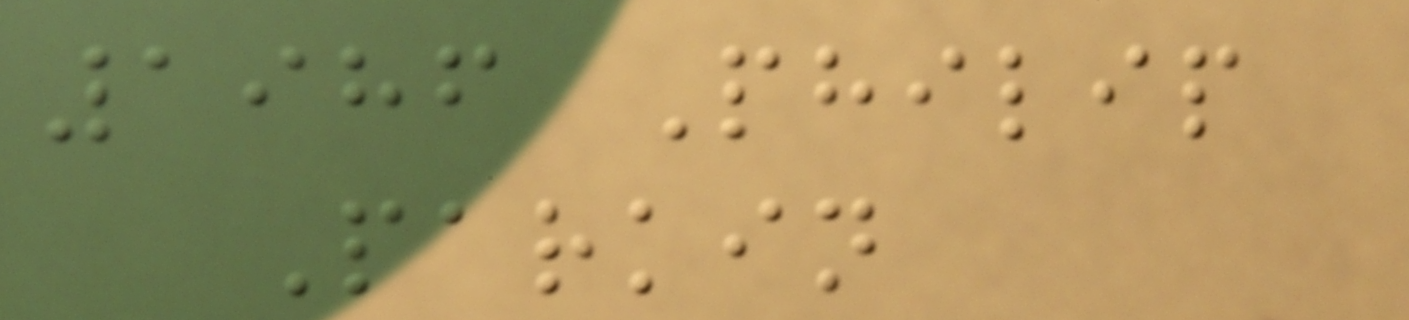1986 Philip
Parkin
